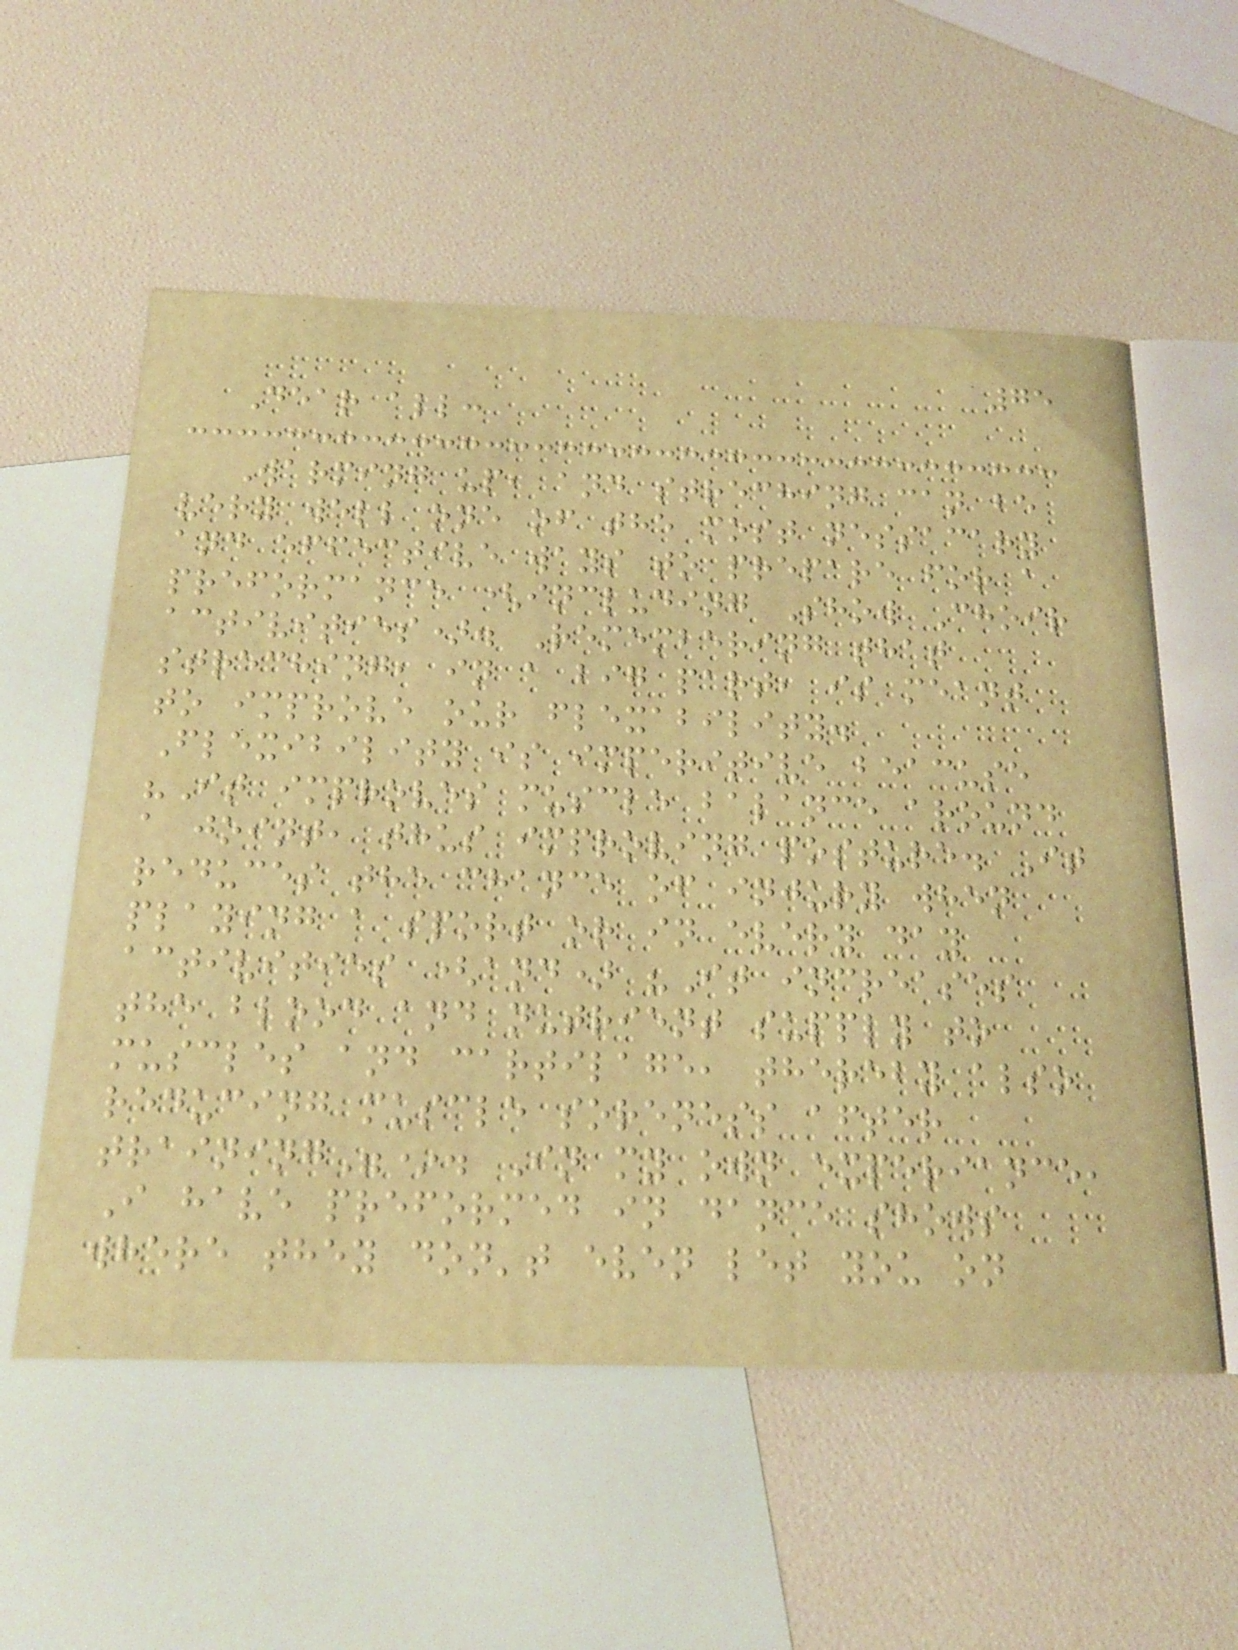75
Dear all:
Warming up, and streching can be
very well one of the most nessacary
and effective ways to prepare for a
preformance (including Show Choir
activities). Remembering that
streching, in a big part, is meant
to improve our flexability.
Flexibility is imperitive beacuse
"It improves muscle balance around
a joint, thus improving posture. It
reduces the chance of injury when
playing a sport or in every day
activities (and) "It increases
the blood and nutrient supply to
muscles and cartilage, thereby also
reducing muscle soreness after
training"*. In my own experiance,
I have preformed in dance shows
where they don't even let you on
